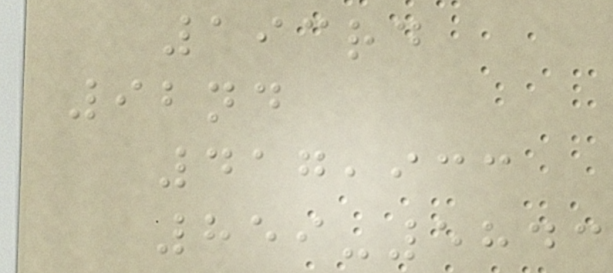193rd
92nd
417,933
859-5843
